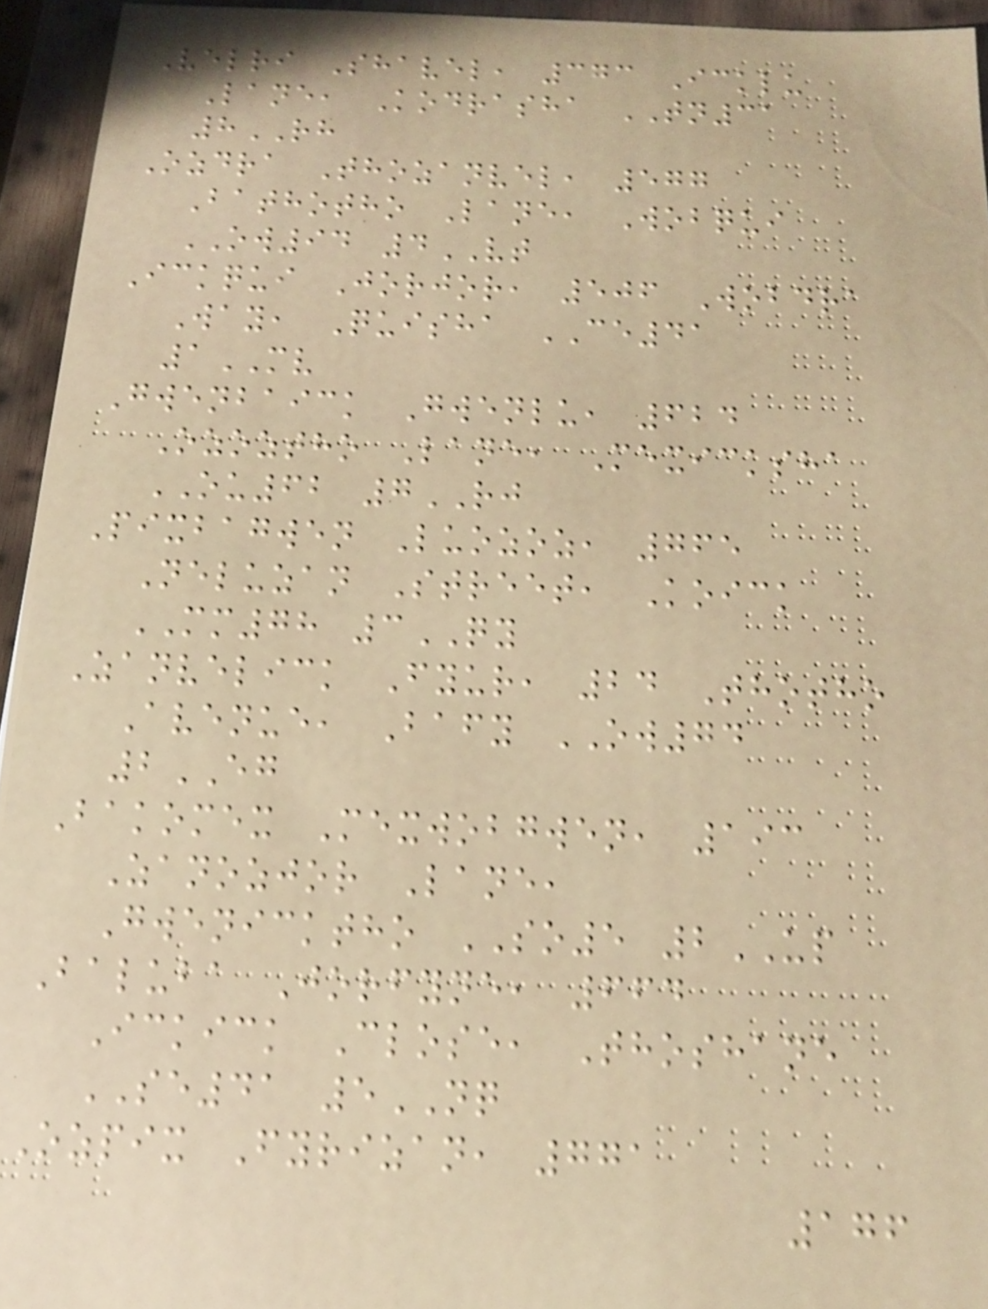Velri Shavel, 373 Icklu
Lane, Kodrasha TN31
8RH
Ozdra Thozanvel, 577
Bathotho Lane, Wobqui
OW94 4VT
Ickqui Jorjor, 506 Wobdra
Way, Quisha CE41
1MV
Gwenbaick Gwenlu, 624
Ozoztho Lane, Mexicksha
OU62 7RJ
Pixbagwen Luozoz, 765
Neluzan Street, Koick
MM78 3QY
Zanvelick Fyur, 24 Thotho
Avenue, Bafy OW74
2EG
Bakomex Mexwobgwen, 193
Zanozjor Lane,
Gwenicktho SO5 2UP
Baluba Jorfyne, 664
Ickick Close, Thoshane
SE41 5NQ
Ozpix Fyrizan, 771
176
